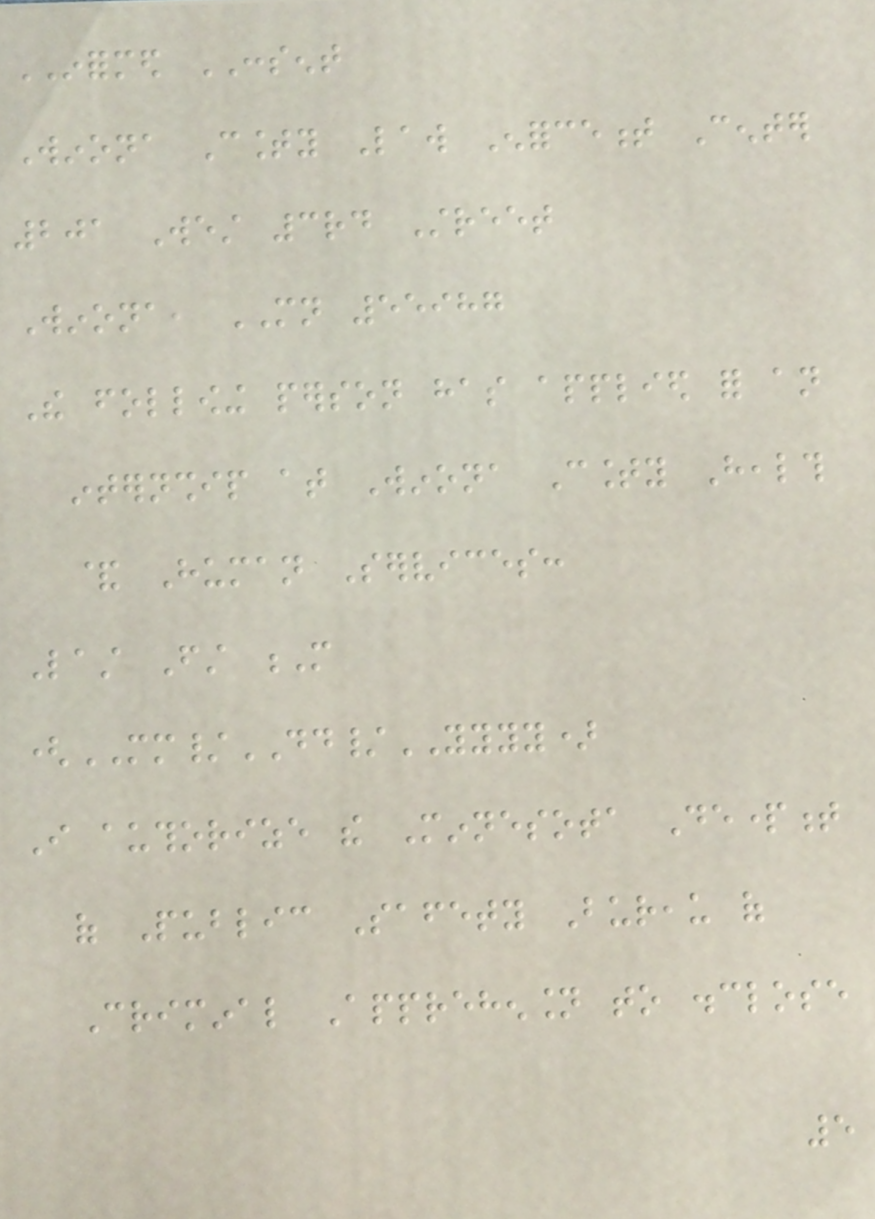INFORMED CONSENT
Winona County Law Enforcement Center
201 West 3rd Street
Winona, MN 55987
The following person has applied for an
internship at Winona County Health
& Human Services:
Last First M
(MM/DD/YYYY)
I authorize the Minnesota Department
of Public Safety Bureau of
Criminal Apprehension to disclose
5
